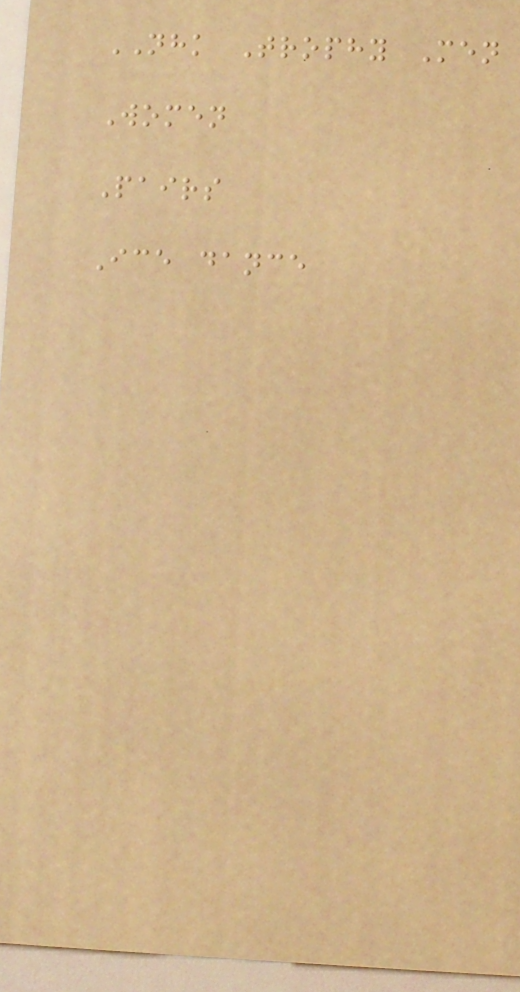NHK Trophy Men
Women
Pairs
Ice dance
